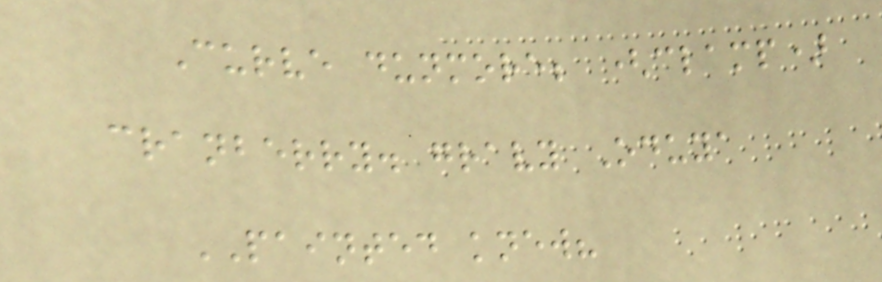Curve dunmore; (clamp)
cranberry. gravy Oduya
PAINTED knew?
